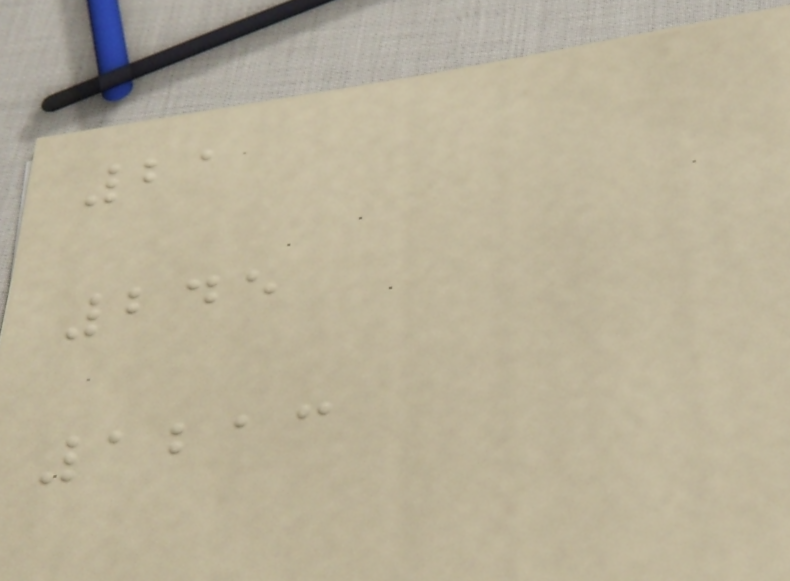21
245
1213
